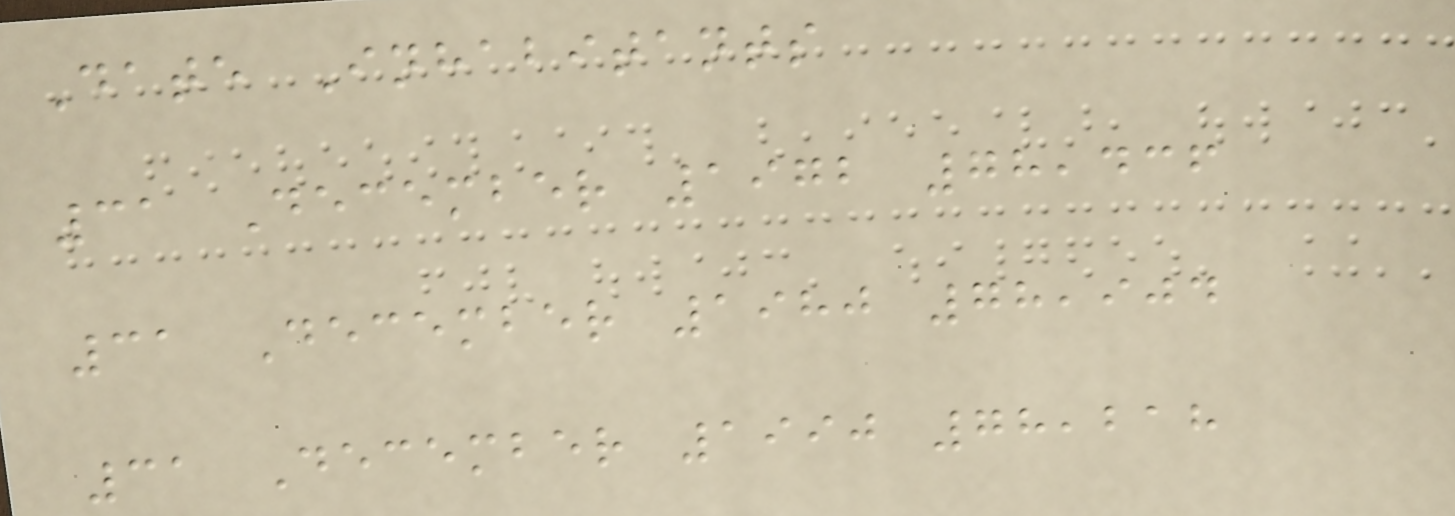Date Inhabitants
31 December 1972 78,436
31 December 1980 78,904
31 December 1990 78,218
